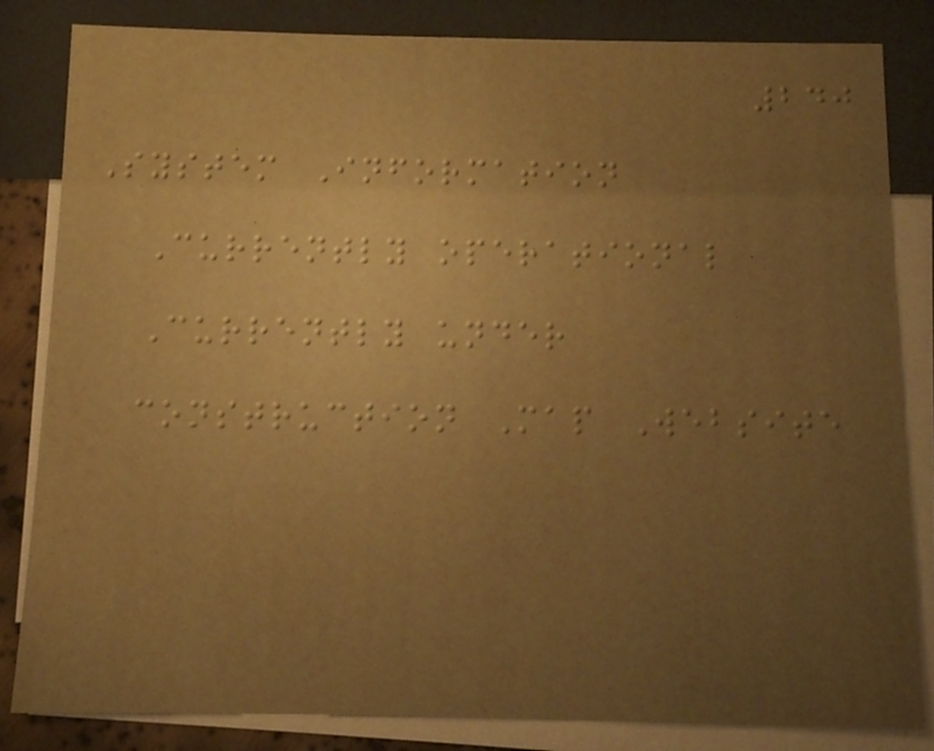240
System Information
Currently operational
Currently under
construction Map Website
